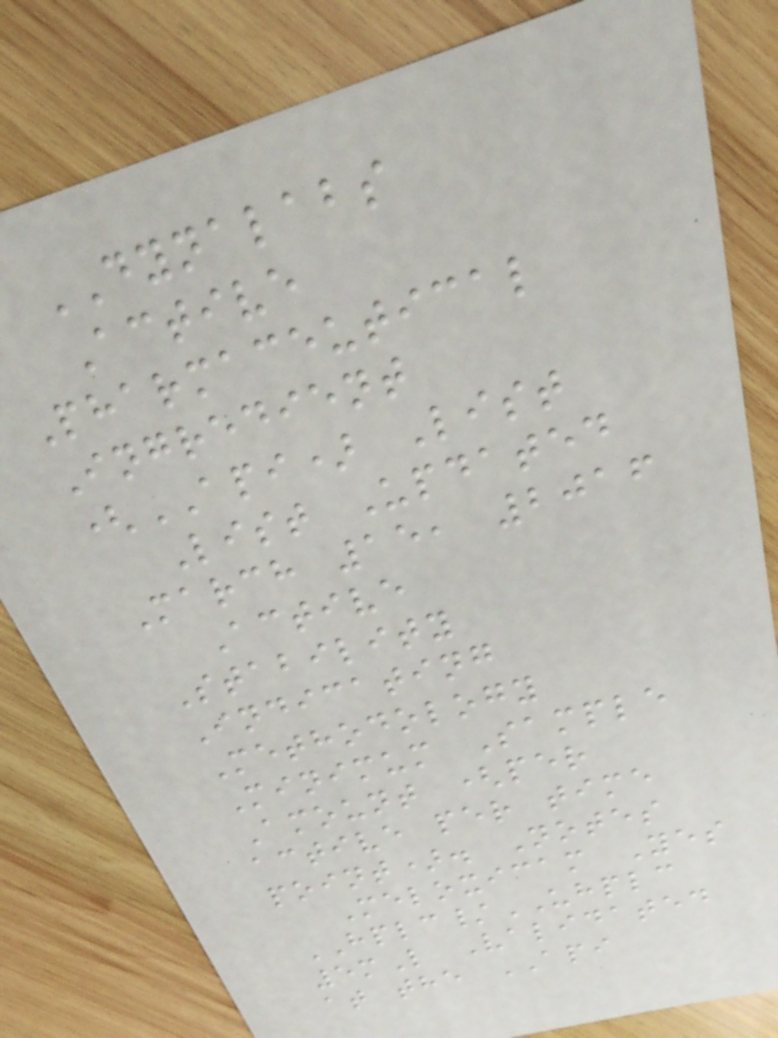DYNALABS
Active
Pharmaceutical
Ingredient
(API) List
List Updated
March 15, 2016
Active
Stability
Indicating
Methodology
Minimum Sample
Amount (per
active per time
point). Notes
Meloxicam Yes
HPLC/UHPLC
5mL Validated
at the API
